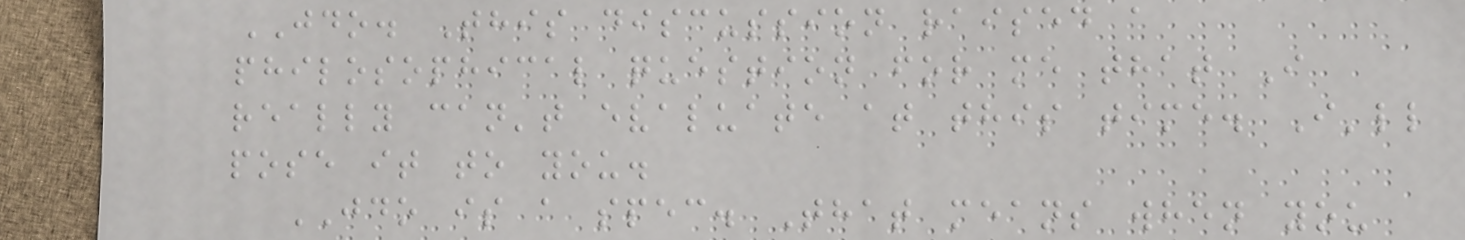JDO. This discussion raised a
philosophical question for me that I
really can't evaluate at this time. I'll
pose it to you.
JDO is a spec. That means when you
